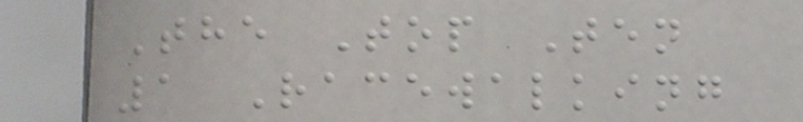The Top Ten
1 Racewalking
